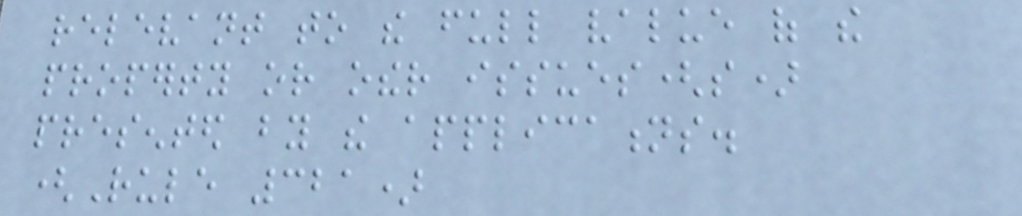relevant to the full value of the
property or other issues(s)
presented by the applications.
(Rule 321)
